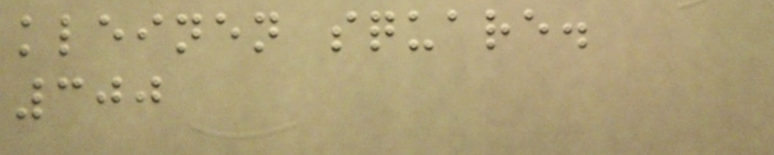kleinen square.
300
